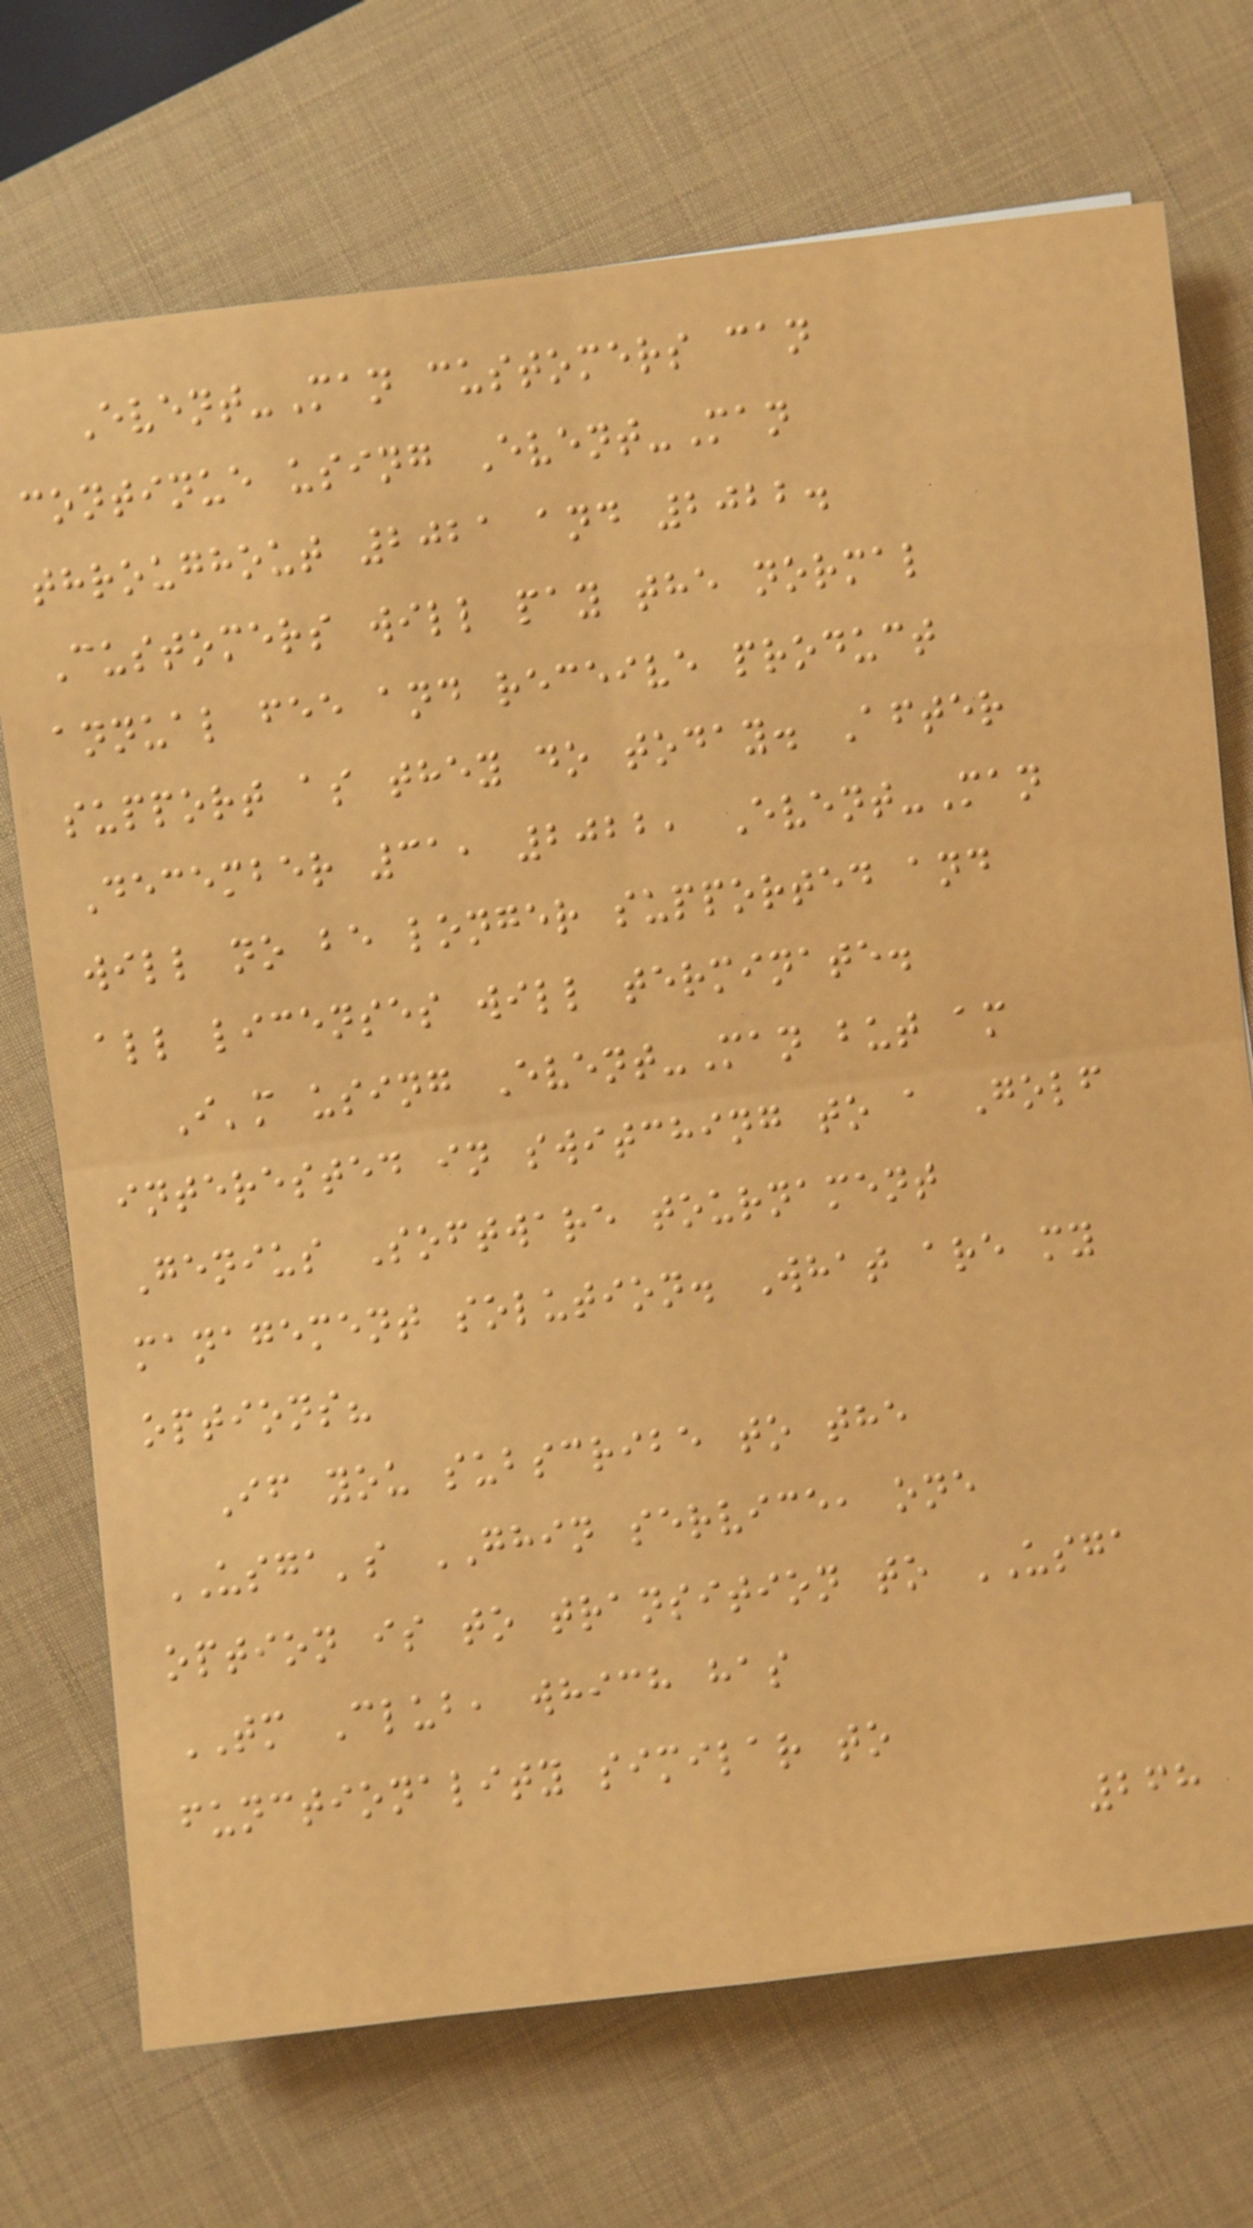Event-Man customers can
continue using Event-Man
throughout 2021 and 2022.
Customers will pay the normal
annual fee and receive product
support as they do today. After
December 31, 2022, Event-Man
will no be longer supported and
all licenses will terminate.
I'm using Event-Man but am
interested in switching to a Golf
Genius Software tournament
management solution. What are my
options?
If you subscribe to the
USGA's GHIN service, one
option is to transition to USGA
TM Club, which has
functionality similar to
268
